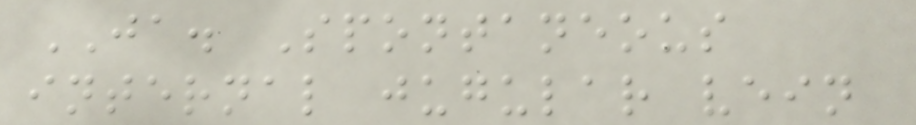JA. Spontaneous
internal jugular vein
